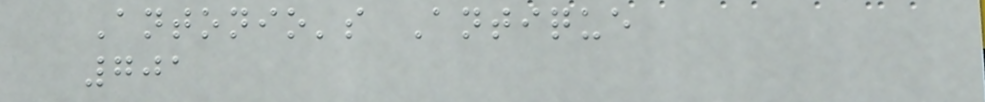Antonio's Antique
701
